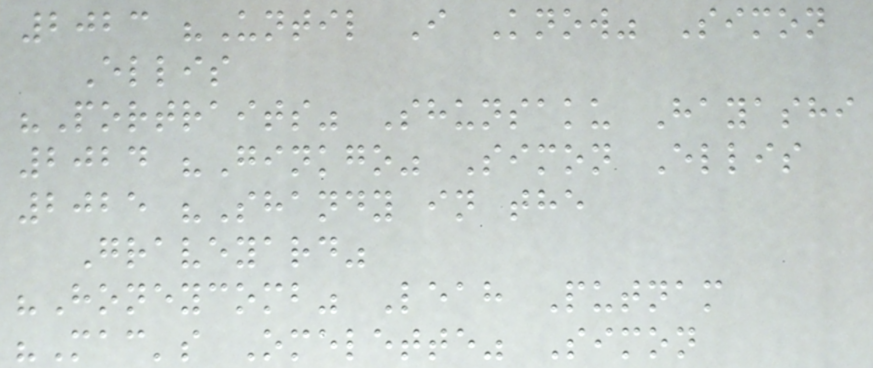2023 "Until I Know" Simon
Ellis
"Portraits" Shunsaku Hayashi
2024 "Ginkgo" Simon Ellis
2025 "Shandy in the
Graveyard"
"Honeycomb" Leah Putnam
"Mac's Omelette" Simon
